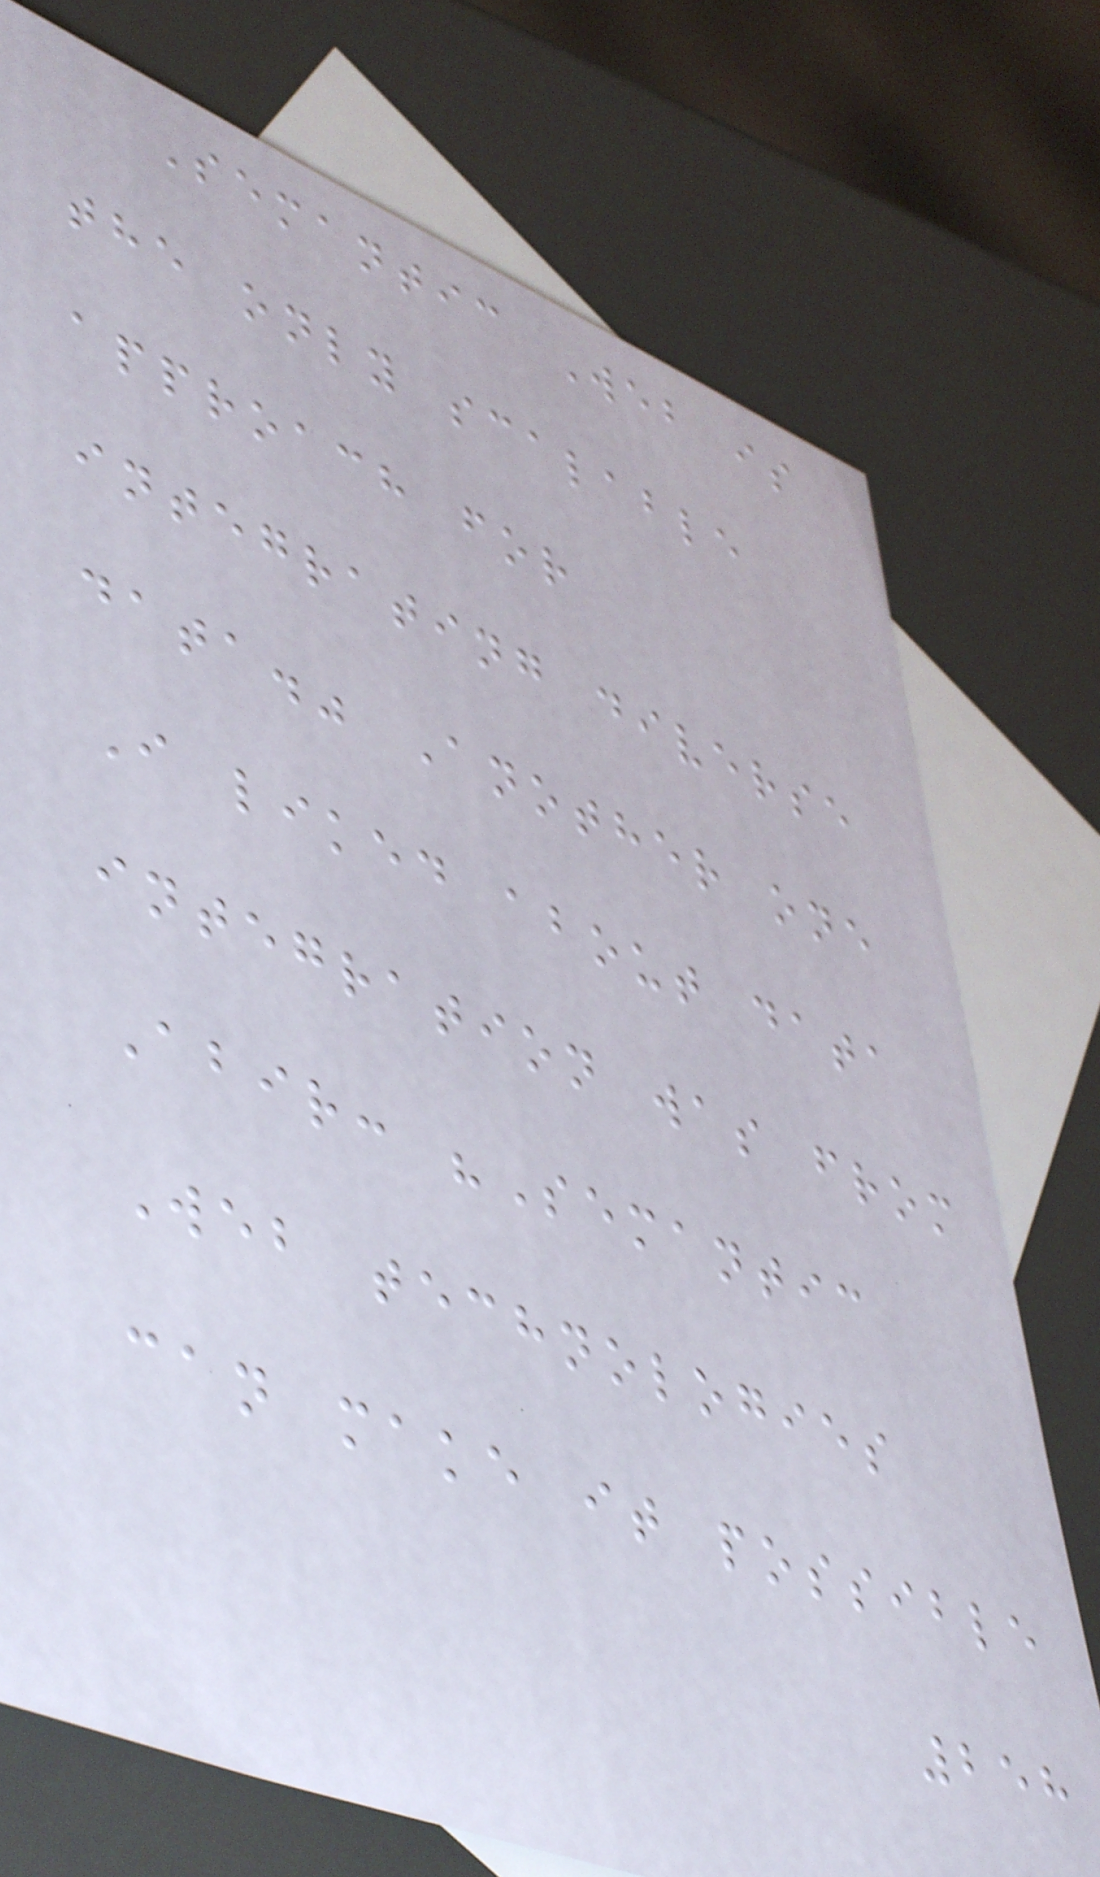Semantic Web is
the only scalable
approach for
integrating diverse
data." Another one
I liked about data
integration was from
Abir: "Semantic
Web technologies
can make it possible
258
